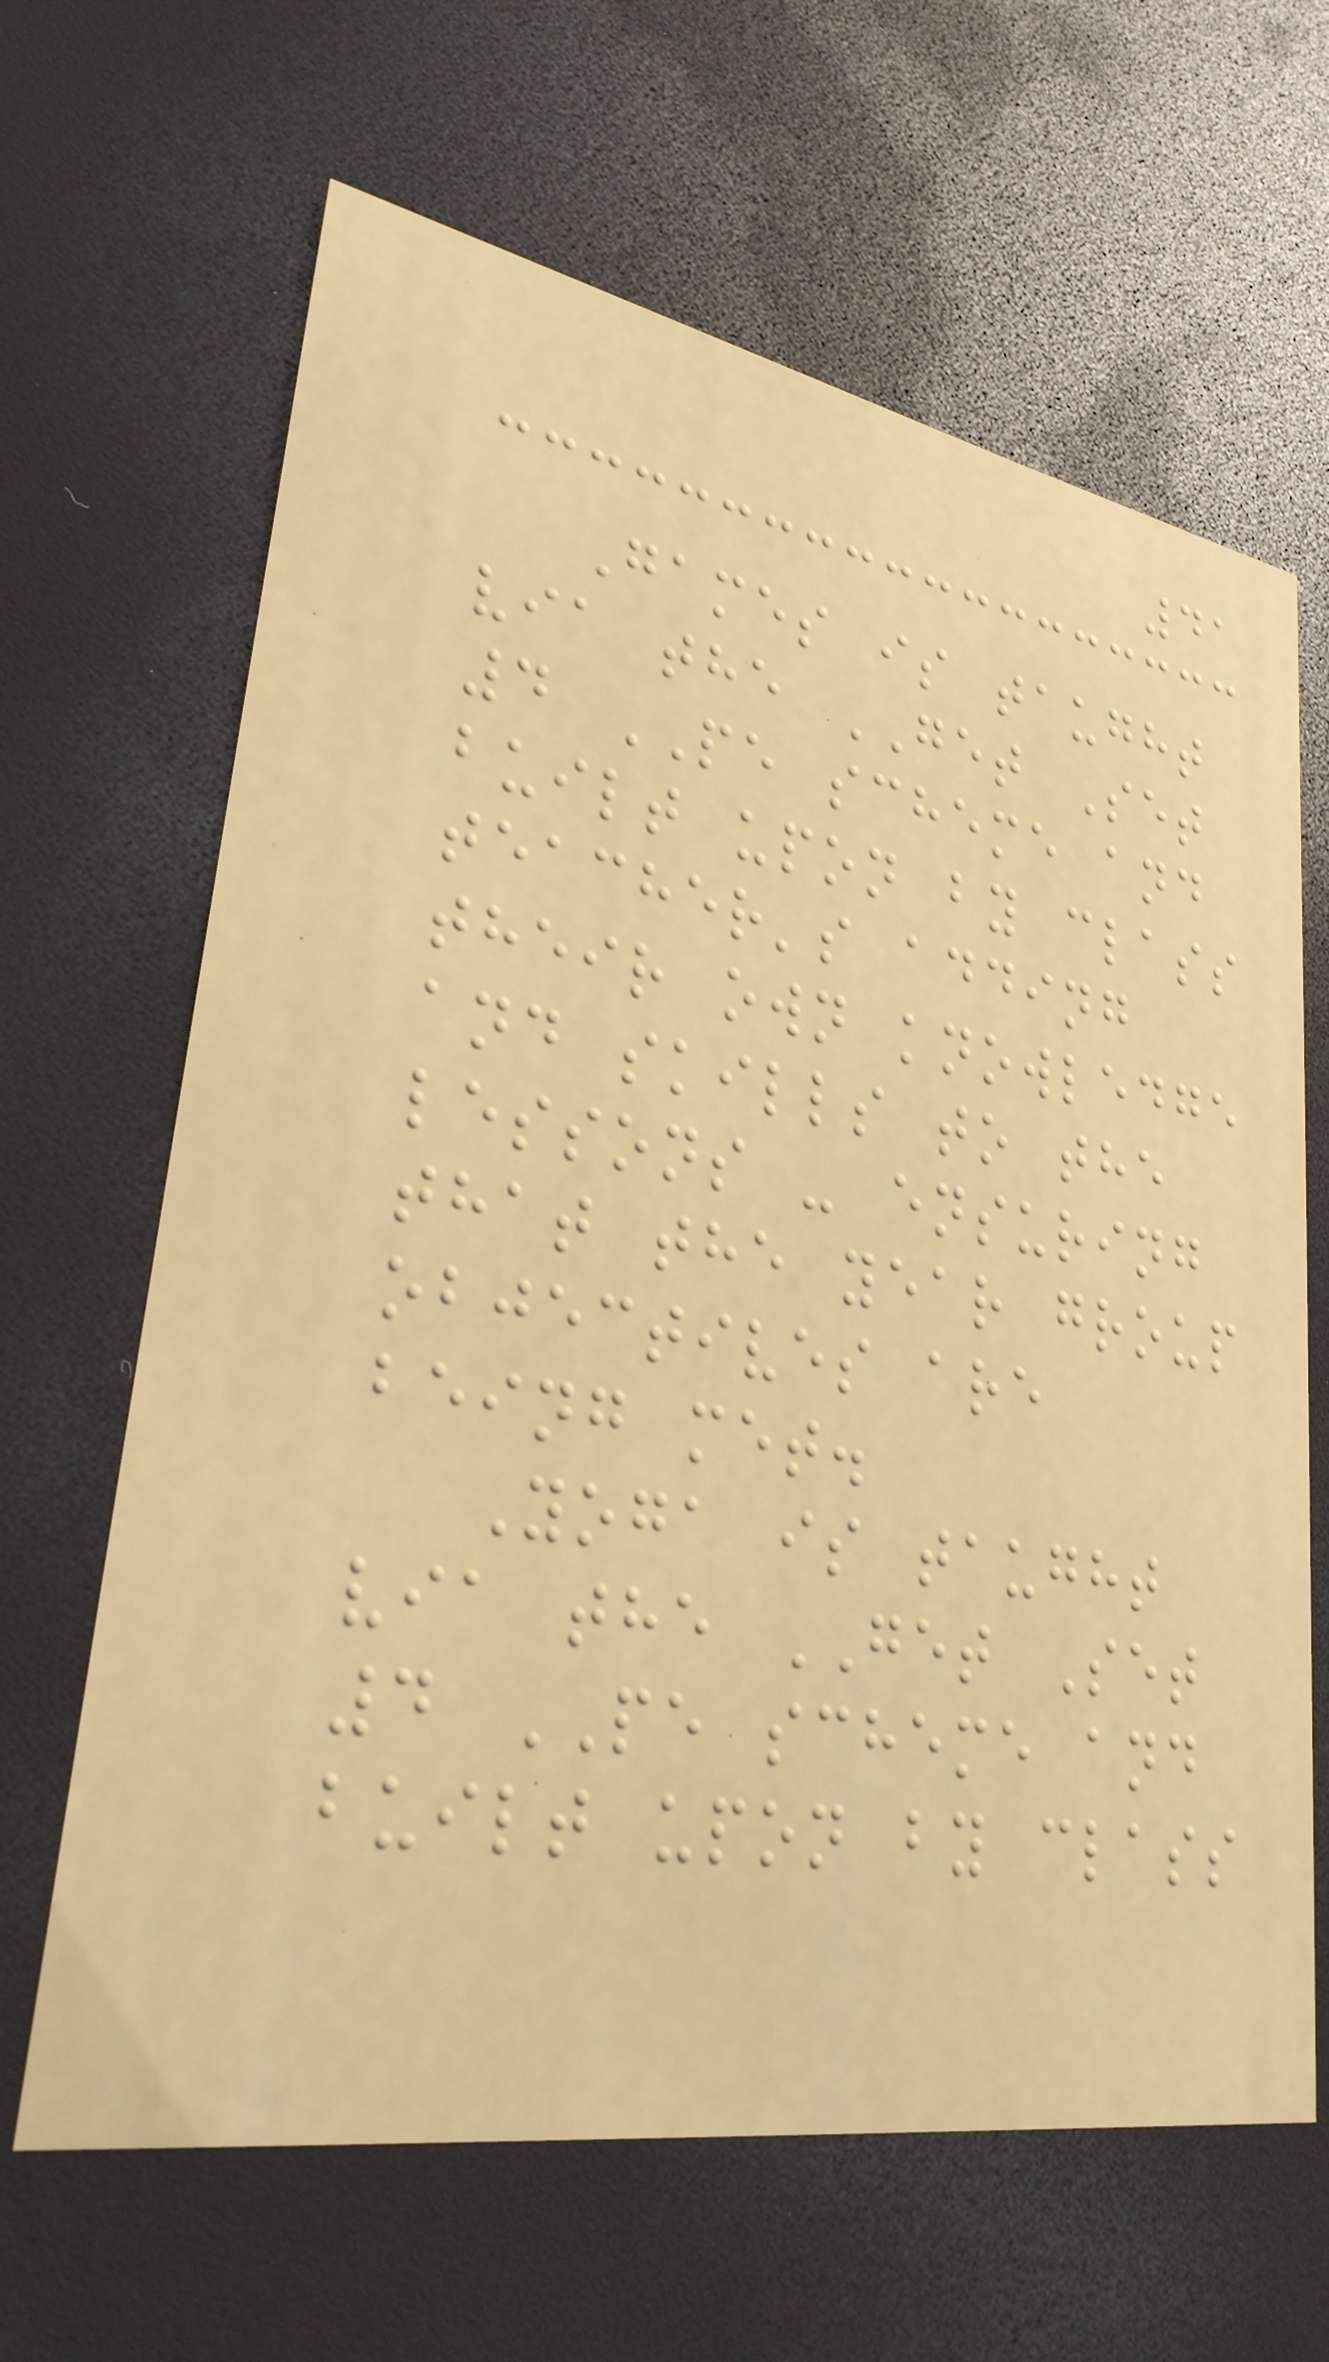41
Games is taught
via the GET Set
4 PE scheme and
built upon by class
teacher's adding
their own knowledge
and skills to the
lessons - ensuring
that the year group
objectives are
being met.
Yoga is taught
via the GET Set
4 PE scheme and
built upon by class
